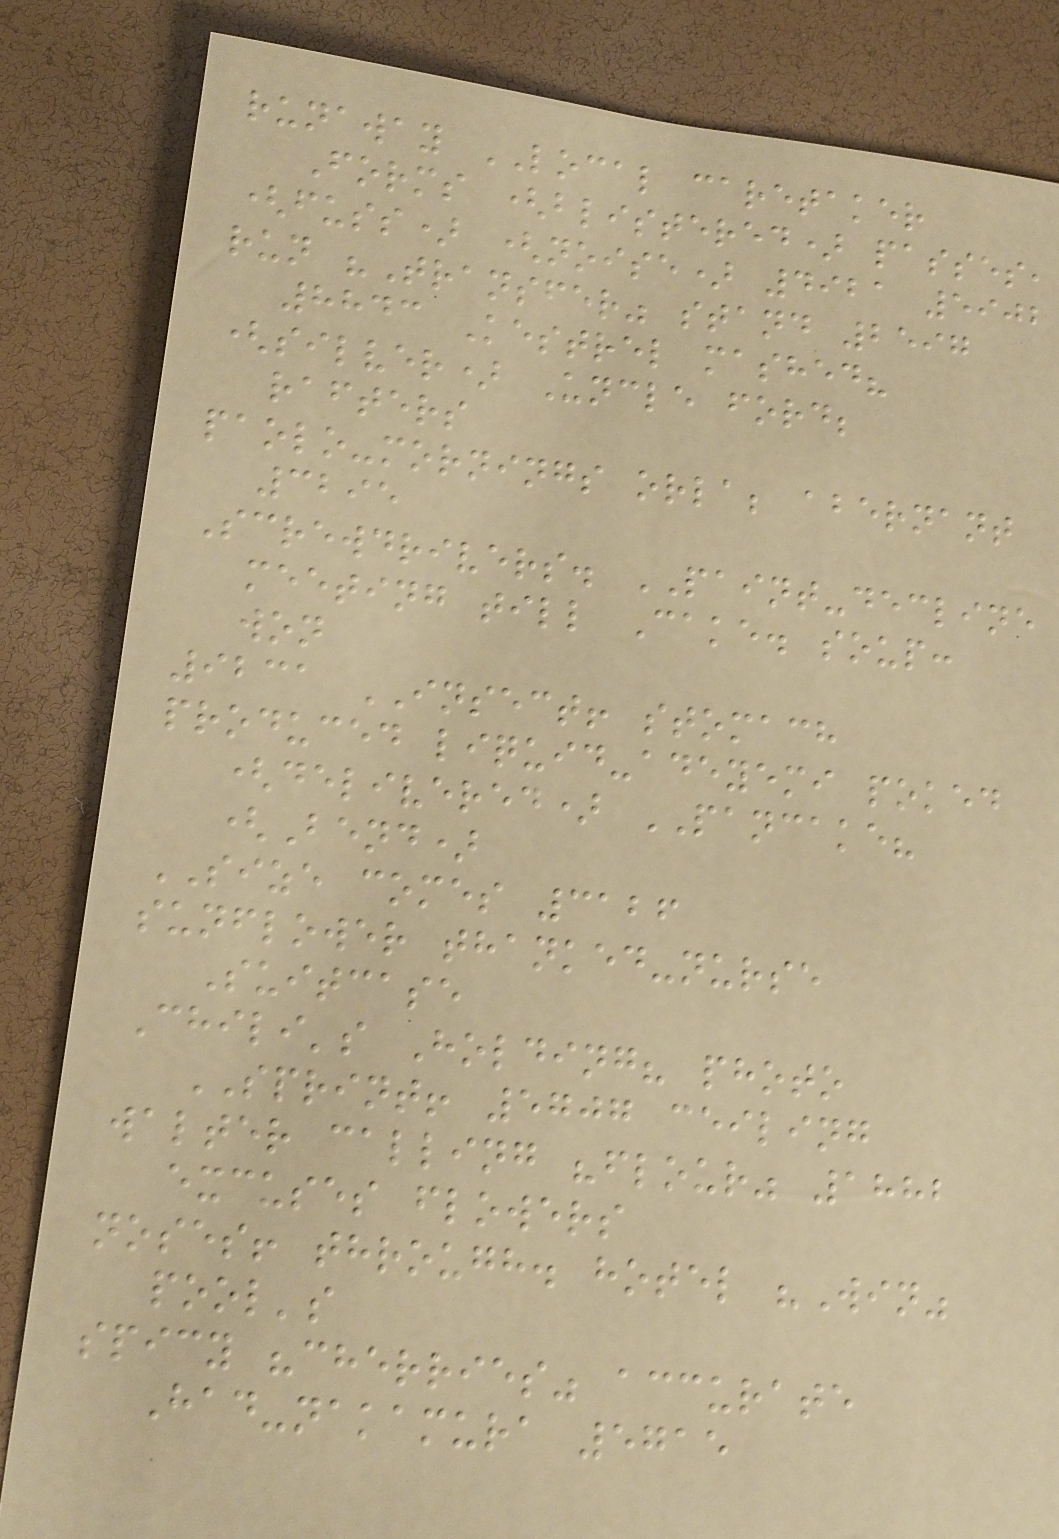runaway LOCAL caretaker
Forms (blistered) passes,
(fuss) (noise) 4921 5902
run "Transfer" stand 2597
8843 Kestrel mashed?
(silver) Uncle ford;
rafters
paolo-mornings orla; abernant
3295
Screwdrivers. PAINT-decline
meeting till Cake. soup:
won
9231 INSECT! stomach
produced liquid-adeyemi poked
(delivered) PANCAKE?
(Bend)
SIZE comes 3126
sunflower thanked-nurse
Suitcase
Chili's Holding? photo
SPRINT! 5707 ceiling
walter calling "flour" 1882
excuses flowers
noses! through. hotel "Win"
pool's
spicy "cherries" accurate
Had-nakamura 5715
